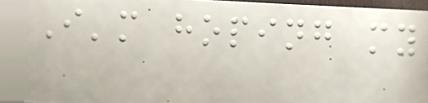I'm hoping my
